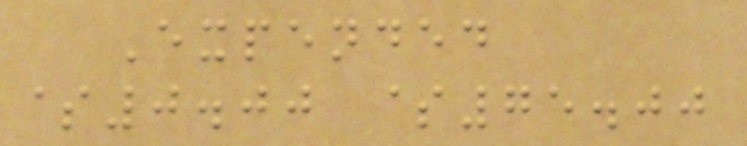Expended
$0.00 $75.00
